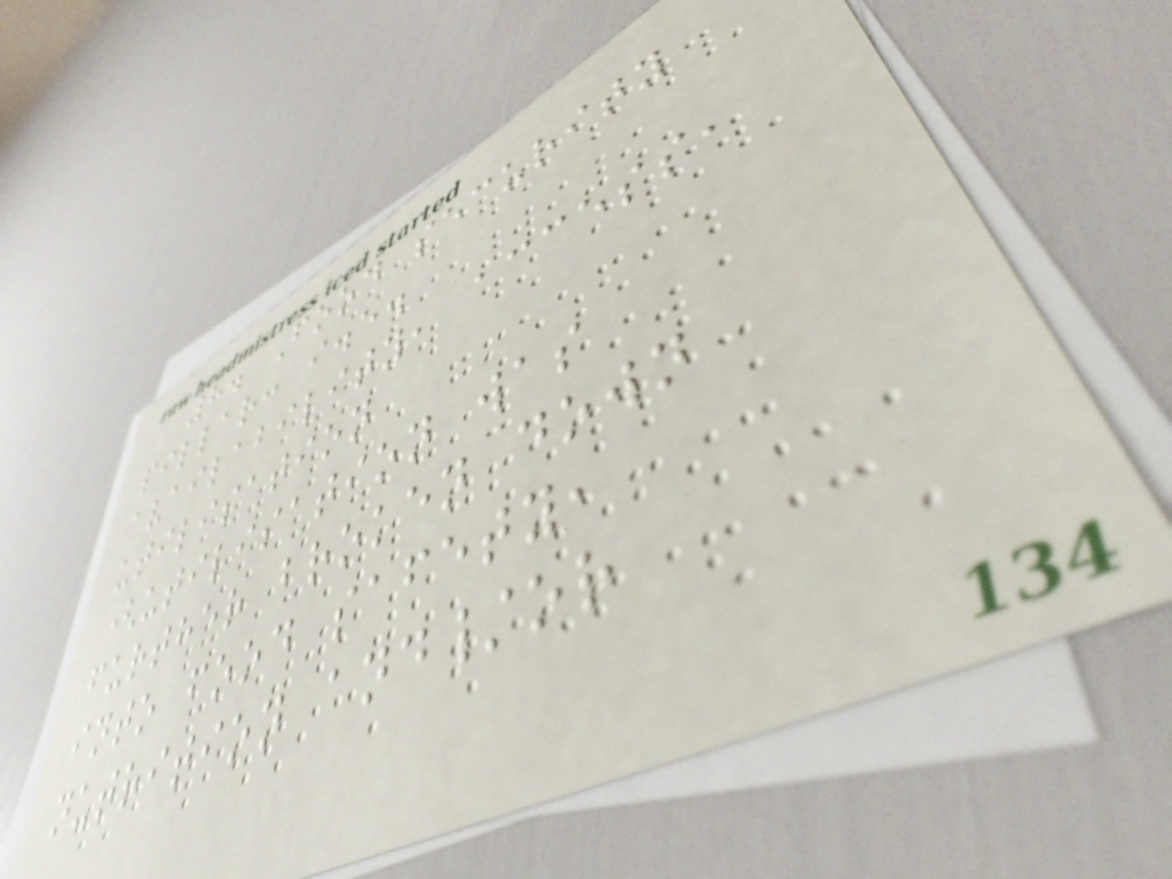8. Food security
pillar: i.e.
availability, access,
utilisation
(utilisation was
further broken down
into food safety,
nutrition and/or
